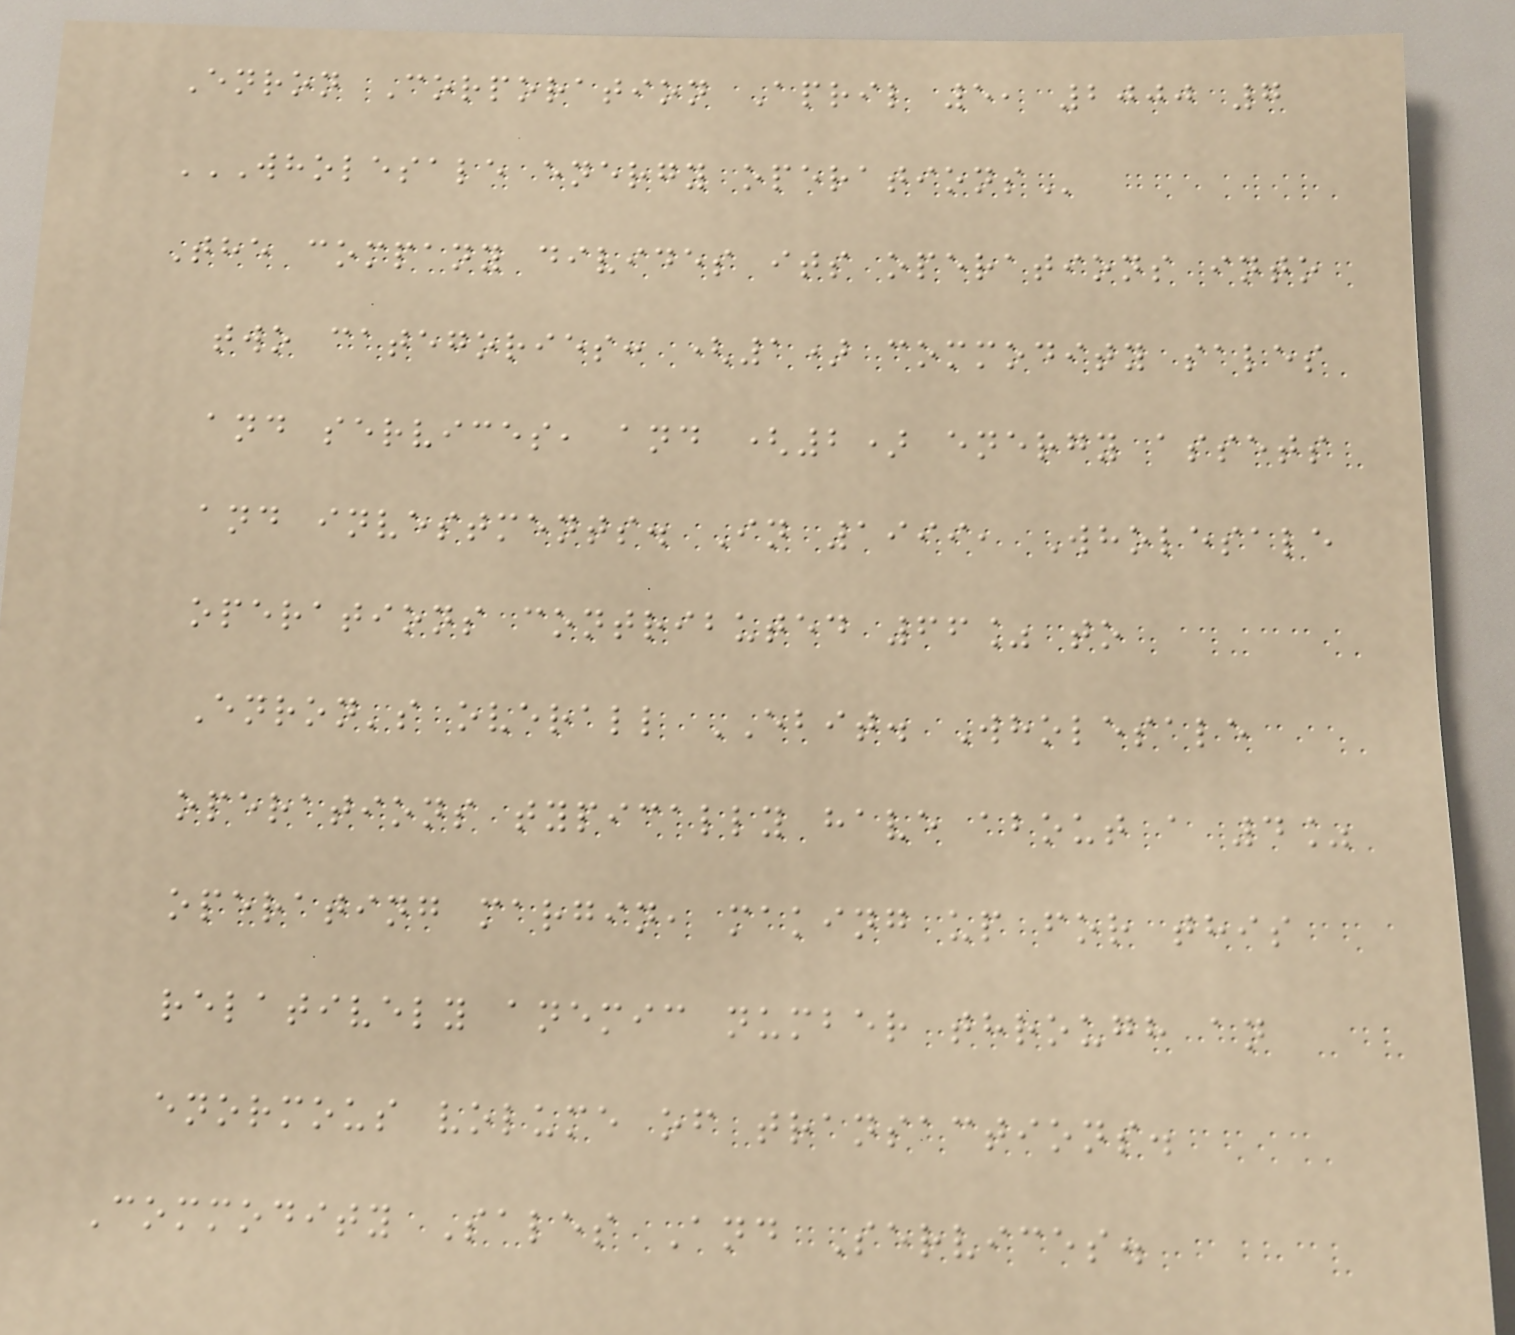Enron Corporation April 5, 2000 7
WHOLESALE ENERGY OPERATIONS
The company divides its operations into
two categories: (1) commodity sales
and services, and (2) energy assets
and investments. In 1999, Wholesale
operations contributed 66% to
Enron's overall EBIT. Wholesale
operations typically have about a 4%
operating margin, making up for this
relatively anemic number through an
enormous volume of transactions.
Commodity Sales And Services.
